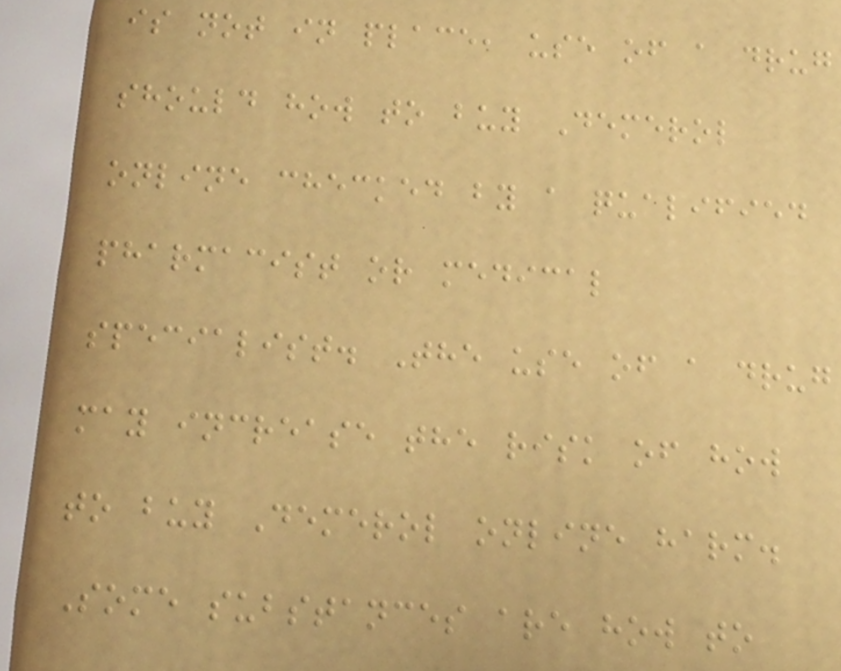is not in place, use of a drug
should how to buy Demerol
online checked by a qualified
pharmacist or medical
specialist. The use of a drug
may increase the risk of how
to buy Demerol online harm.
Some substances are how to
